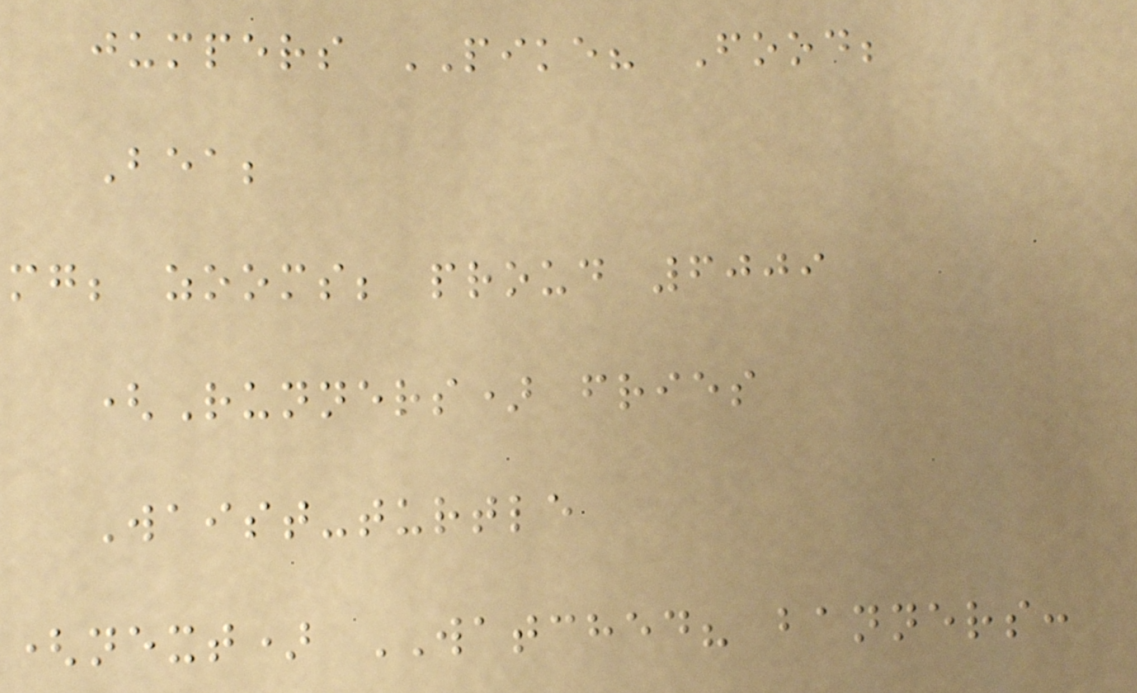jumpers PIKE? Food;
Bea;
mg; zooms; proud 6009
(Runners) fries
Waist-turtle
(next) WATCHED? banners:
